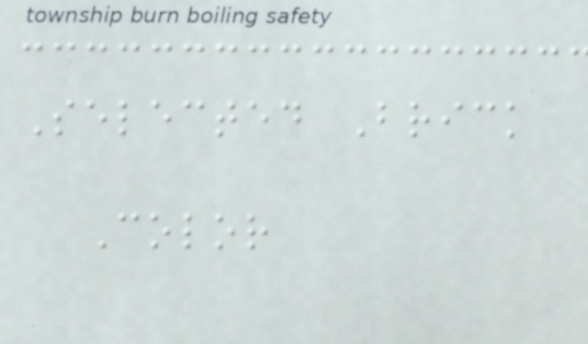Selected Brick
Color
